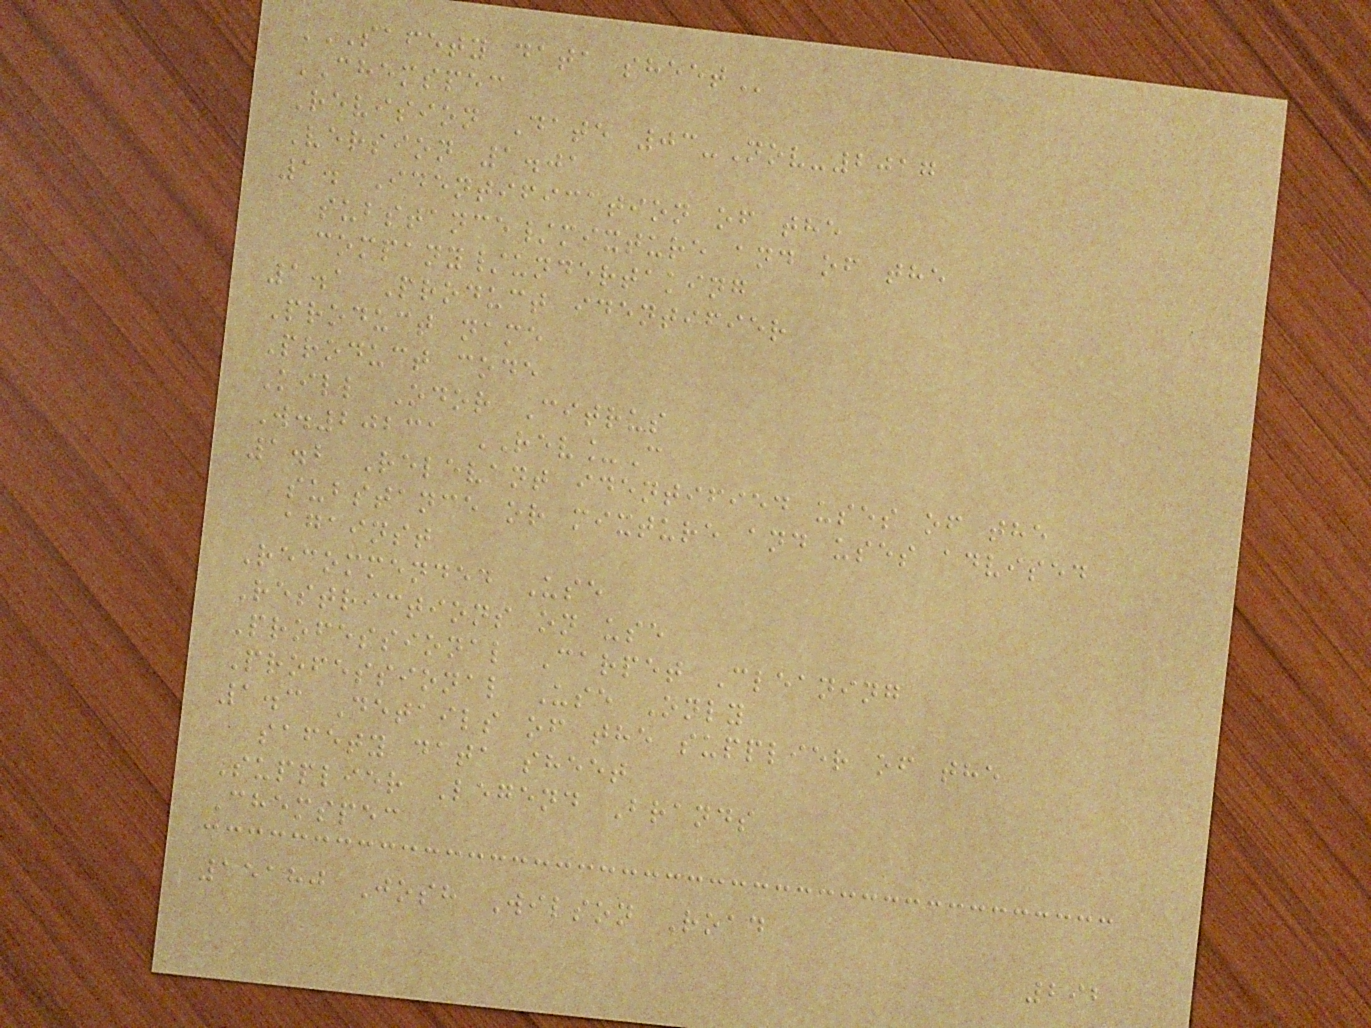SAFETY DATA SHEET
CHEMSPEC
Revision Date 03-Nov-2017
Version 1.01
1. Identification of the
substance/mixture and of the
company/undertaking
1.1 Product identifier
Product name
Product code
Kill Odor Citrus
W.20231 REV_C
1.2 Relevant identified uses of the
substance or mixture and uses advised
against
Recommended Use
Restrictions on use
Professional Carpet Cleaning
Professional Use Only
1.3 Details of the supplier of the
safety data sheet
Supplier Legend Brands
Chemspec
15180 Josh Wilson Road
292
